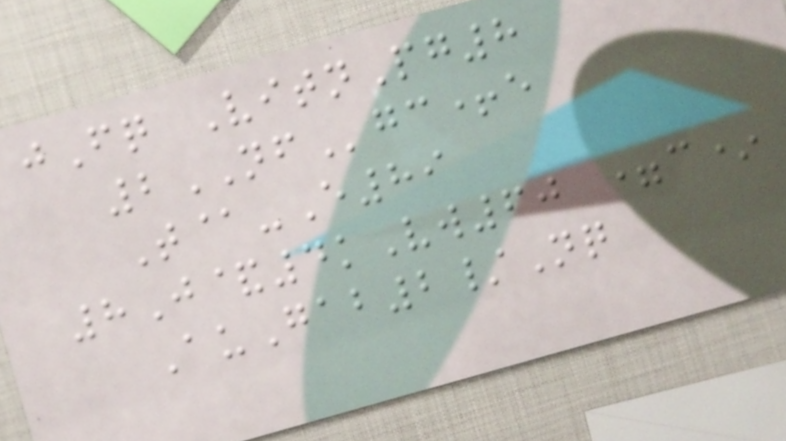jFq VitnPg8
2NFgc+e
T@-E89
8J&4kVw60 =c*
AuGab2/Nq
